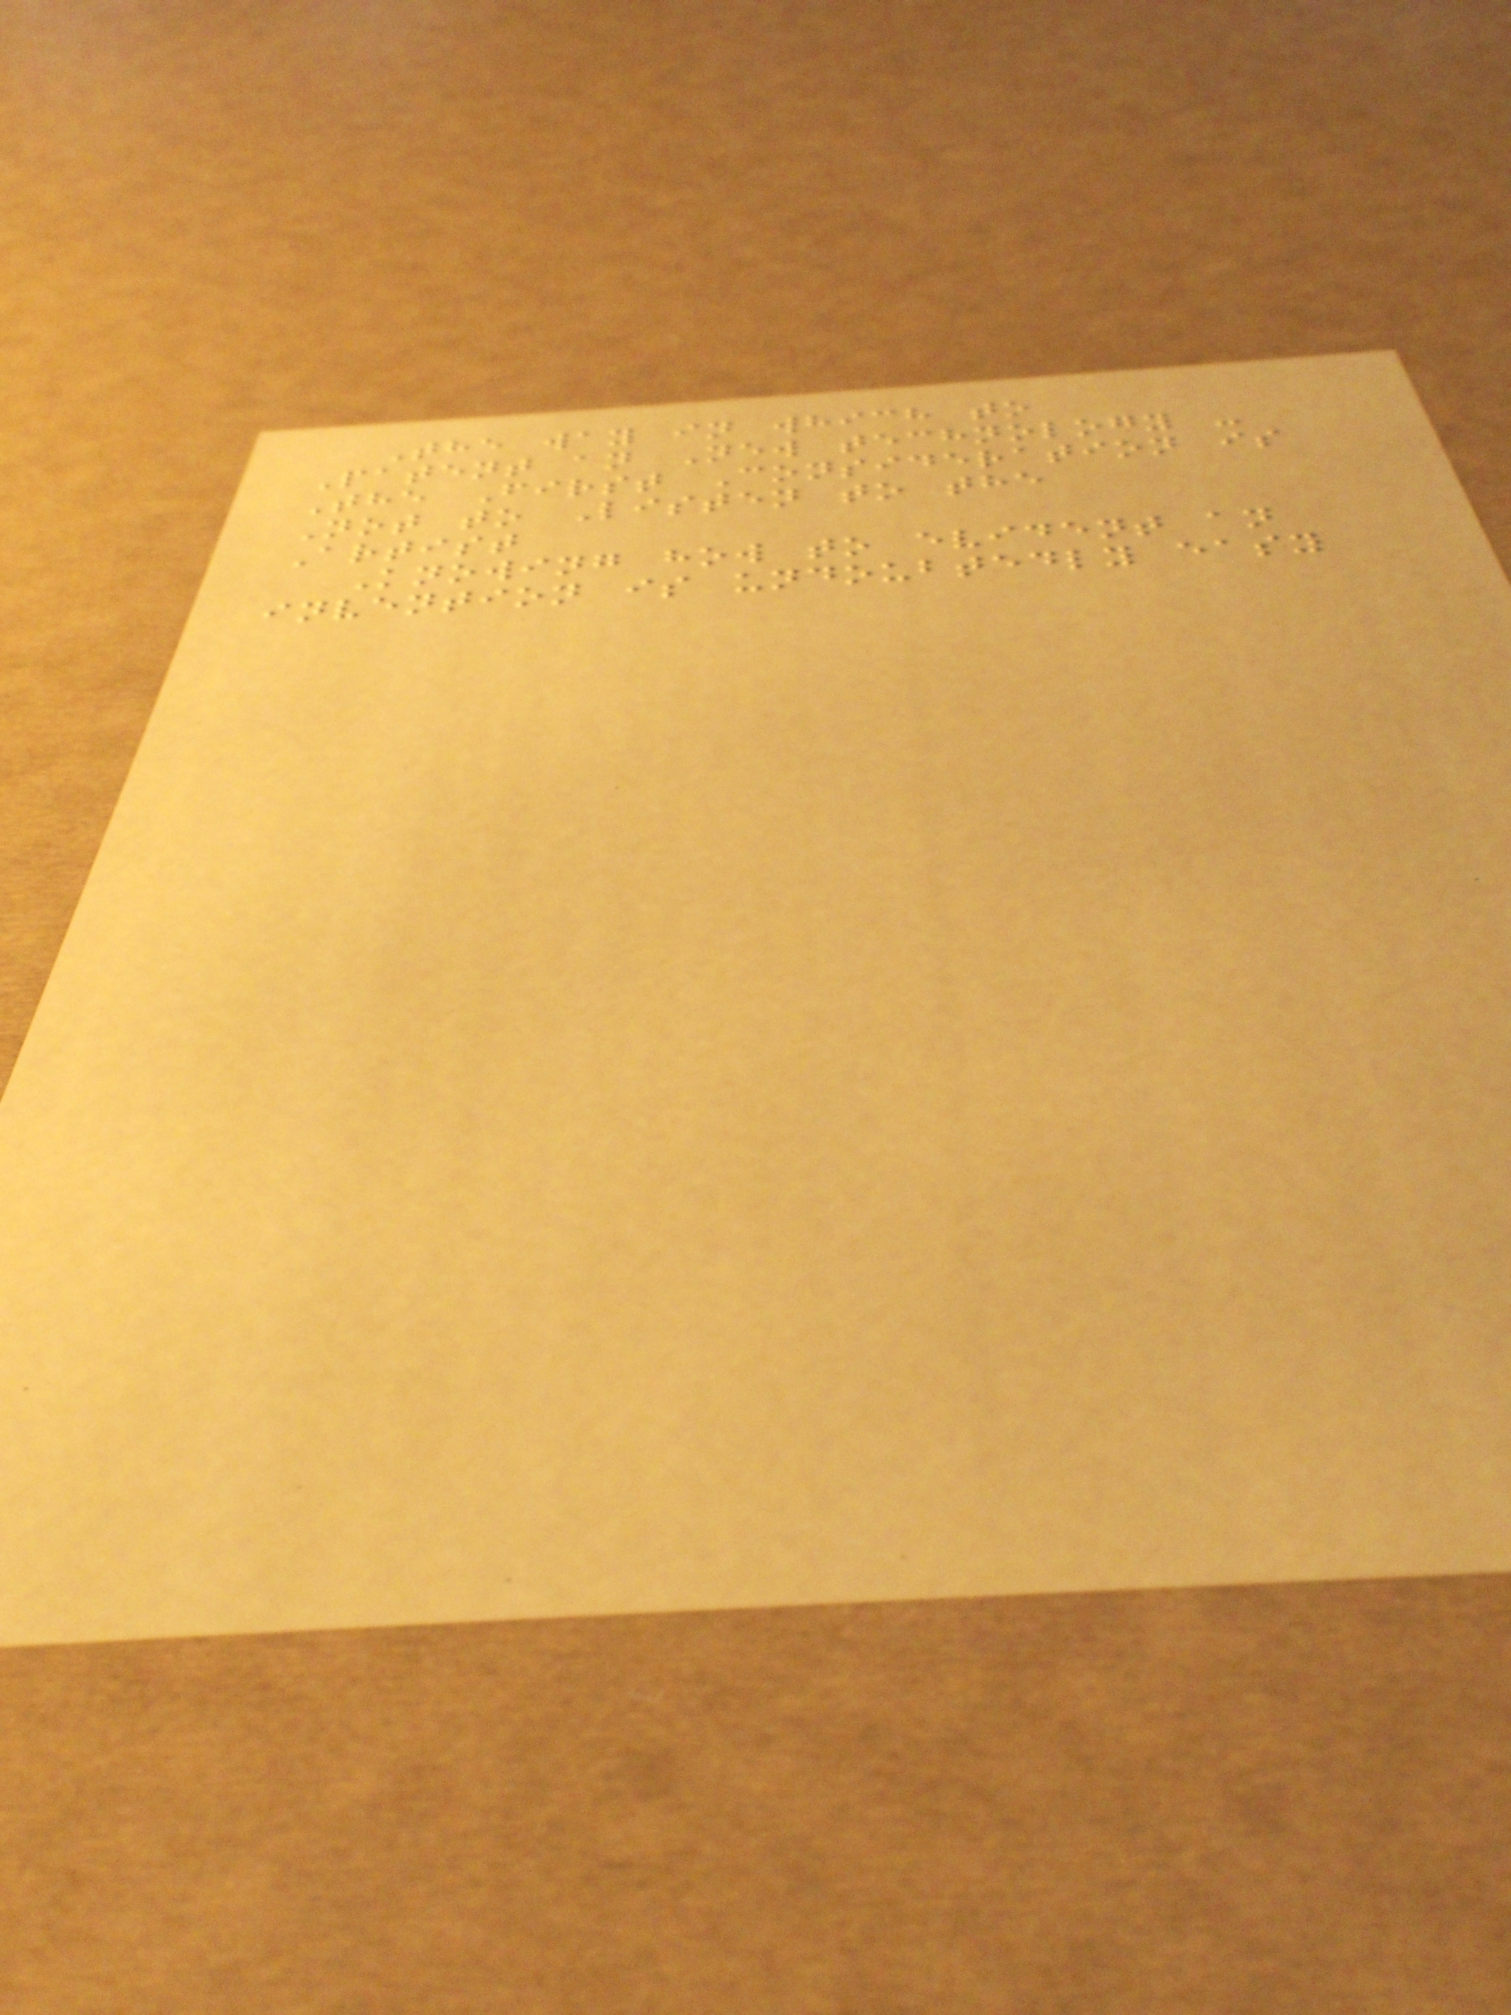The way in which to
Patent an New technology -
The First Consideration is
Not to Listen to the
Artist
Knowing how to evident an
invention is undoubtedly easy
